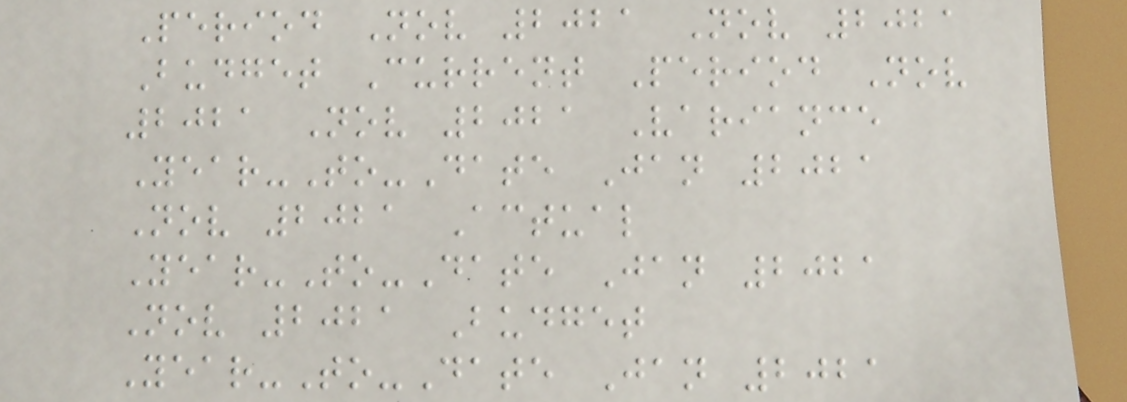Period Nov 2021 Nov 2021
Budget Current Period Nov
2021 Nov 2021 Variance
Year-To-Date Jan 2021
Nov 2021 Actual
Year-To-Date Jan 2021
Nov 2021 Budget
Year-To-Date Jan 2021
